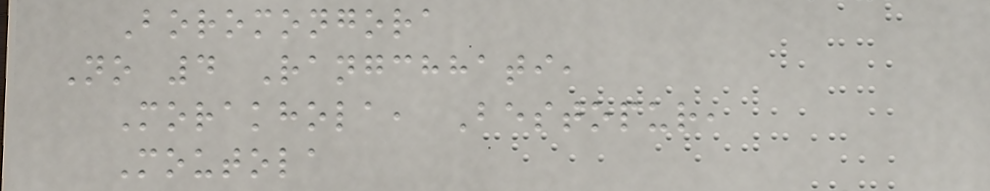Boromongora
No 4 Rangchhati,
Morakhola, Bestopur,
Moutola
